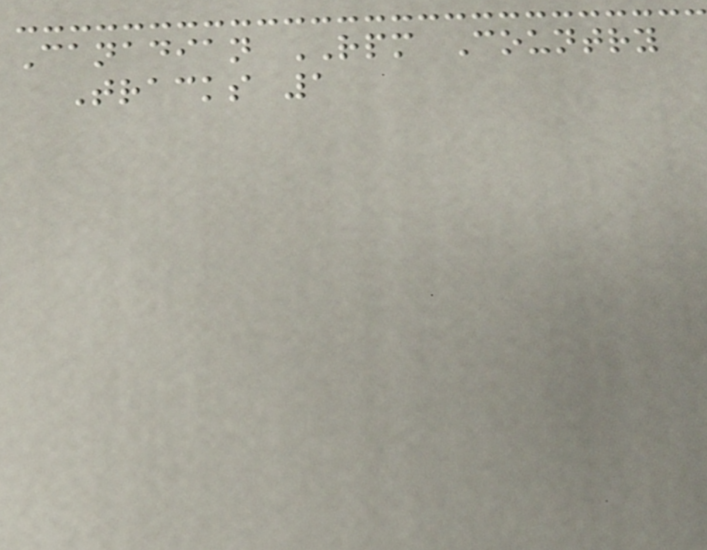Canadian RPM Country
Tracks 1
